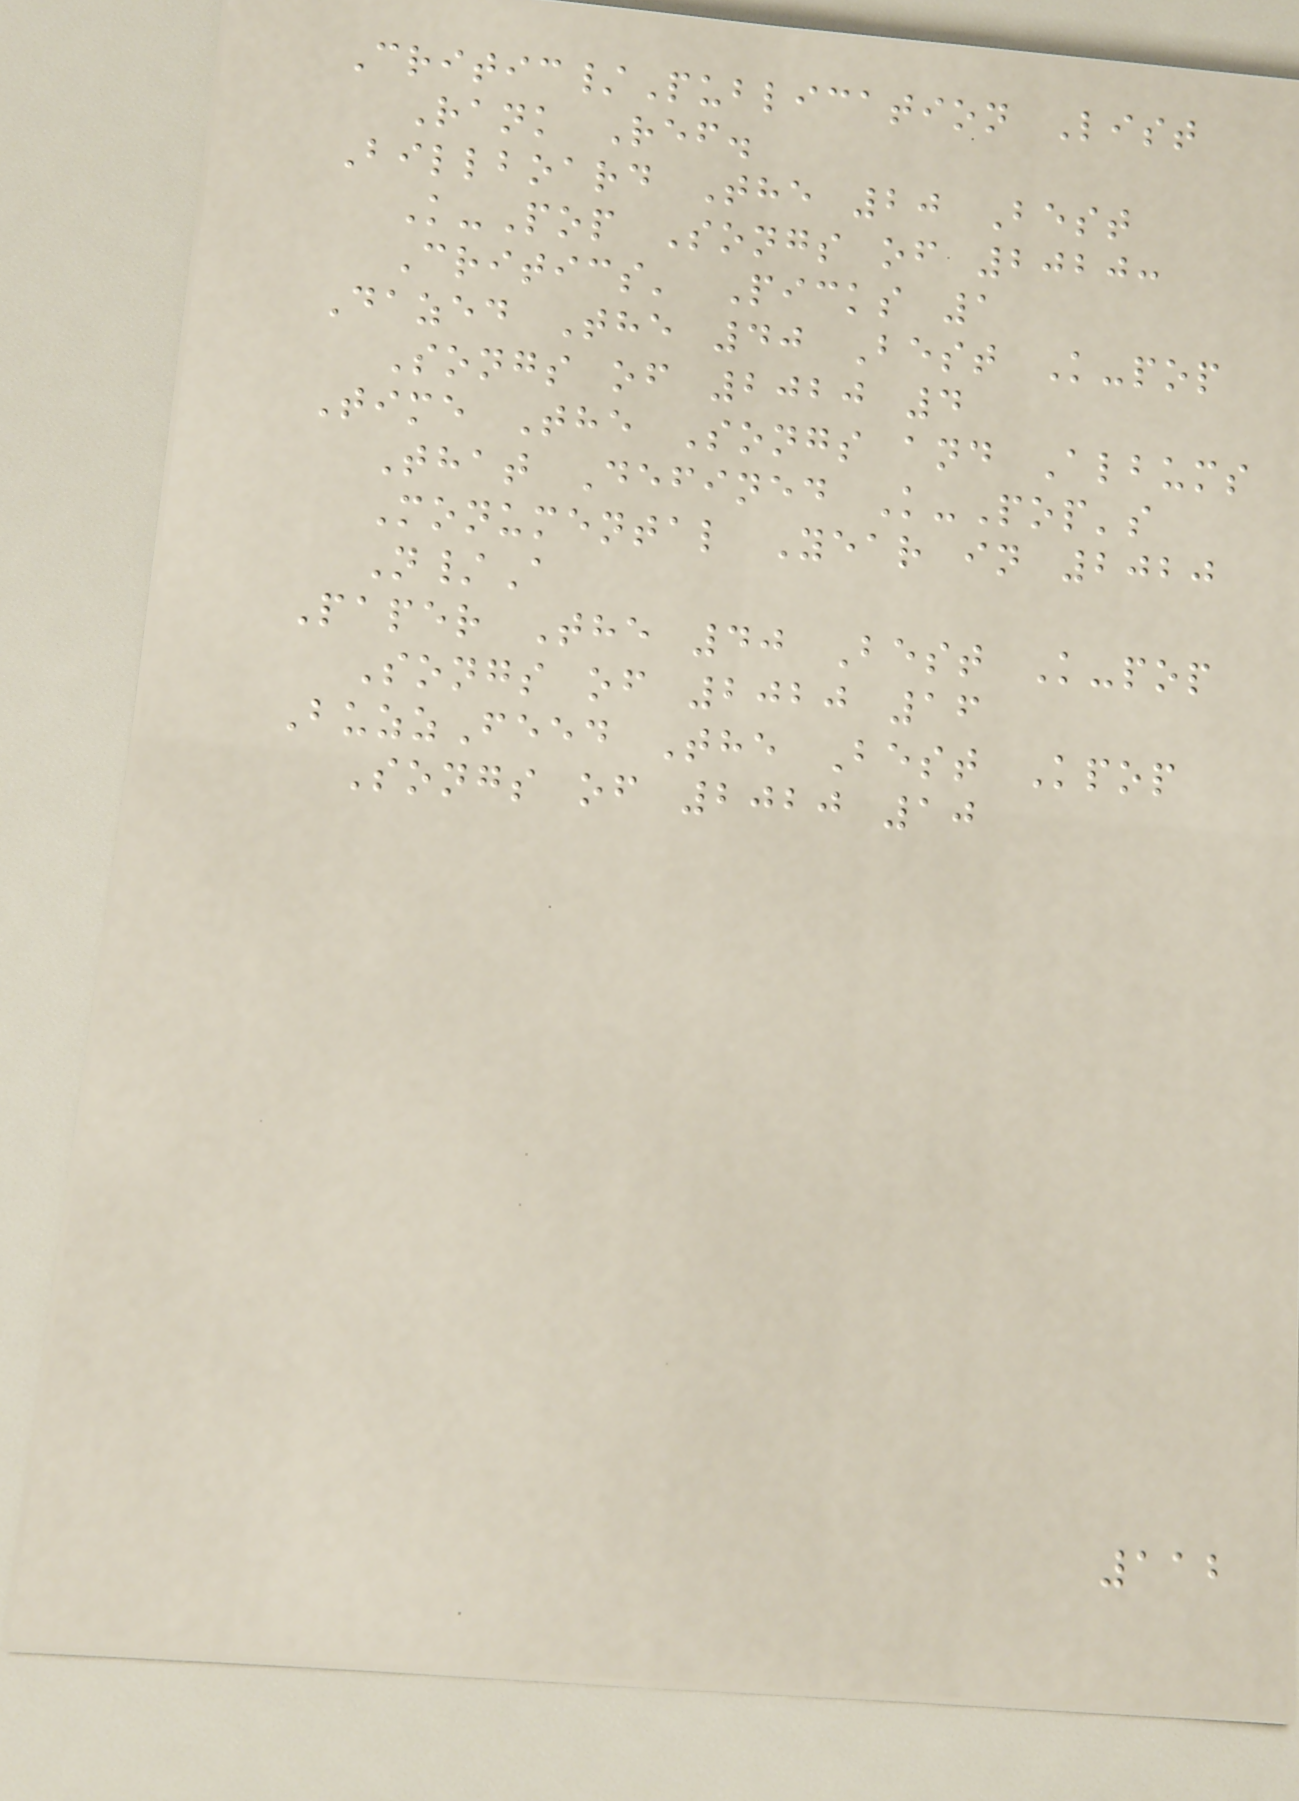Critic/Publication List
Rank Ref.
Billboard The 20 Best
K-Pop Songs of 2020:
Critics' Picks 1
Dazed The 40 Best K-pop
Songs of 2020 4
Time The Songs and Albums
That Defined K-Pop's
Monumental Year in 2020
N/A
Paper The 40 Best K-pop
Songs of 2020 16
BuzzFeed The Best Kpop
Songs of 2020 10
112
